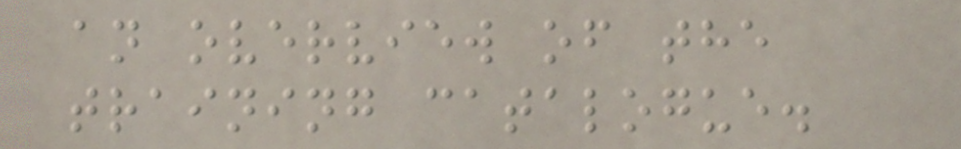an overview of the
training catalogue.
